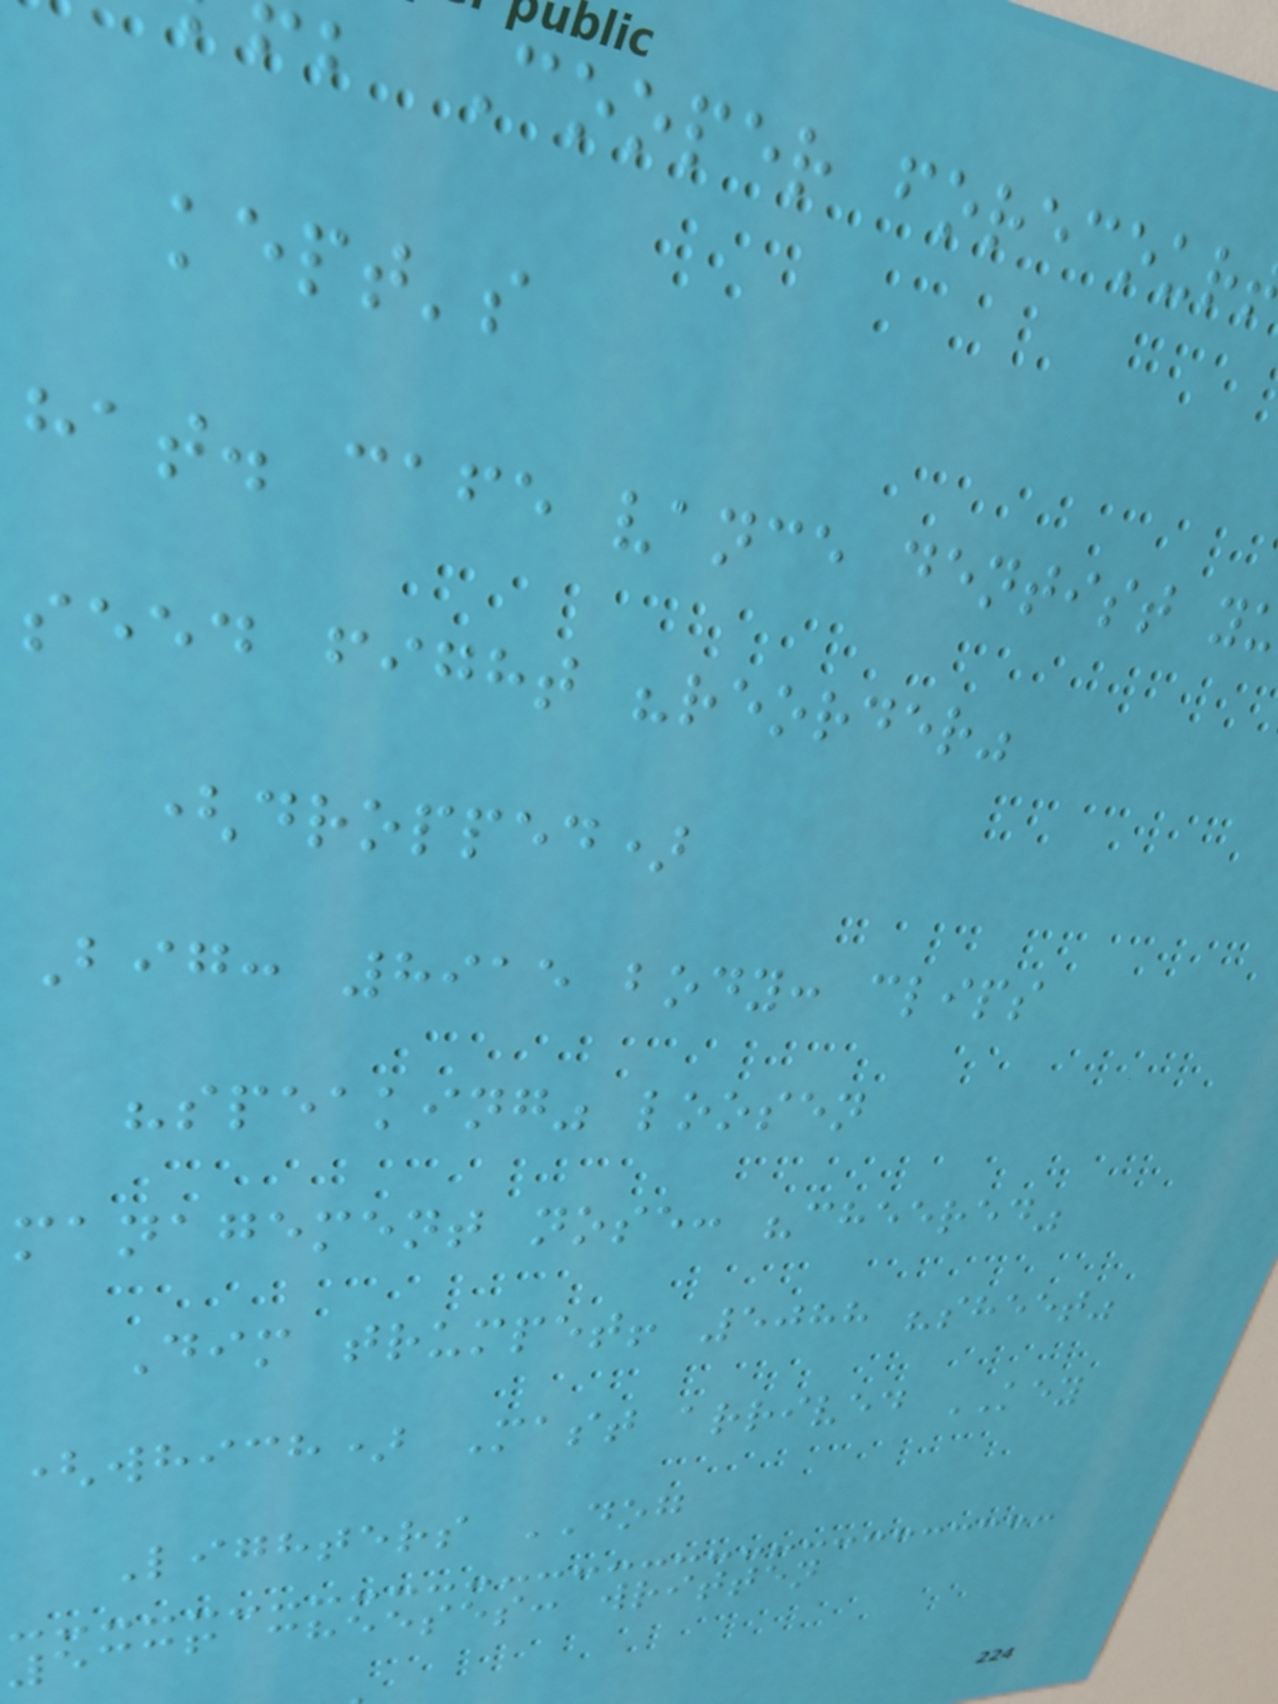Cooper forecour
kept's
hat. cafe vance dentist y
seed fight "reorder"
(dropped)
Big: 8915 body: clips
"speaking" loosen
management nose: "cheered"
Dim trumpet! 5088 "sheet"
(which) Mast arrived KEY
Lighters DOG
5336 cheeses: written
